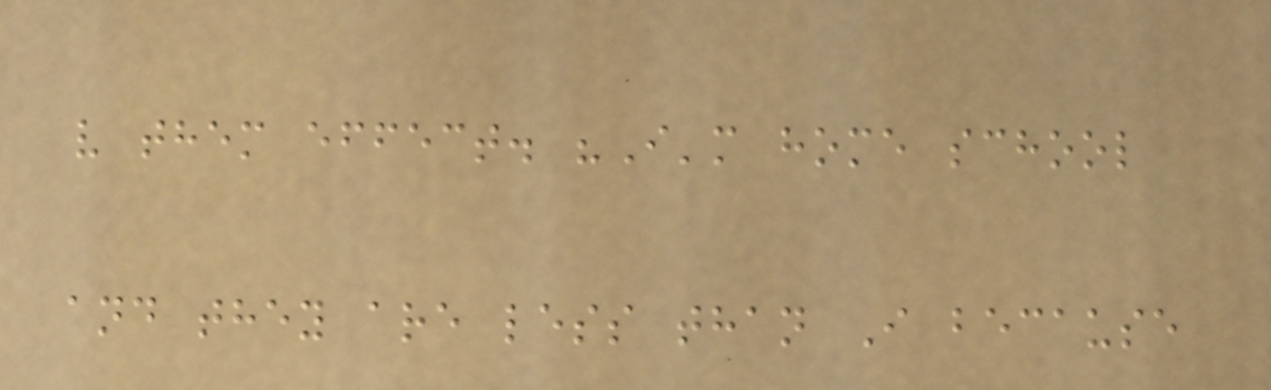v them effect. "I'm home school
and they are less than I because
